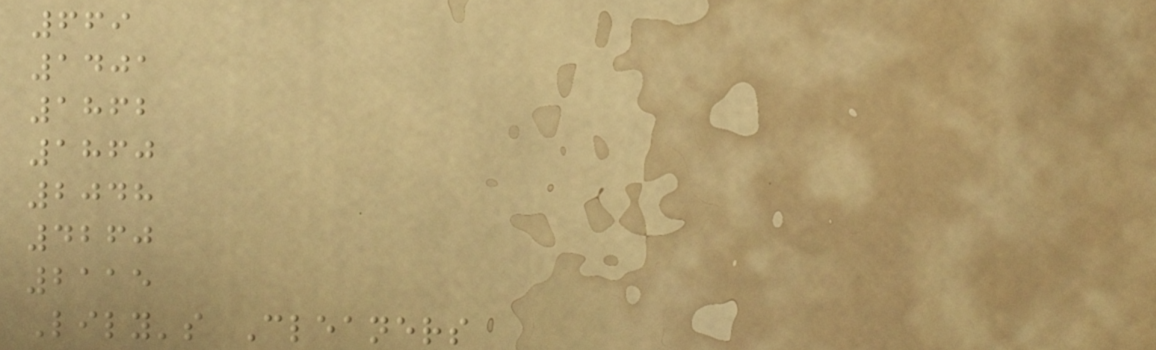669
1401
1862
1860
2048
4260
2115
Lily's Cleaners
